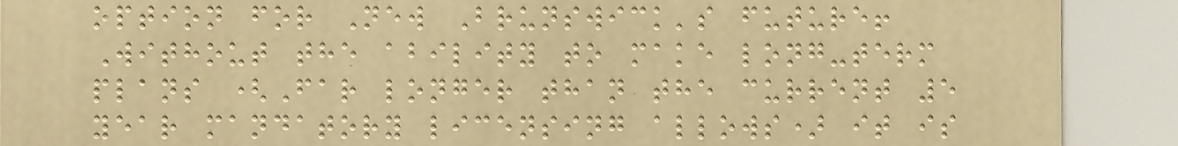option for New Brunswick's future!
Without the ability to make long-term
plans (Far longer than the current 5
year mandatory licensing allows) it is
